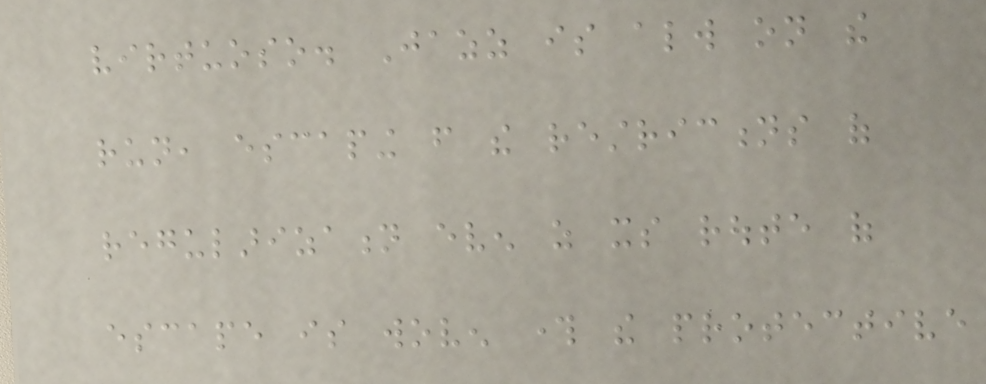virtuoso. Jazz is always on the
run, escaping from the restrictions of
regularization even as its route of
escape is woven through the protective
